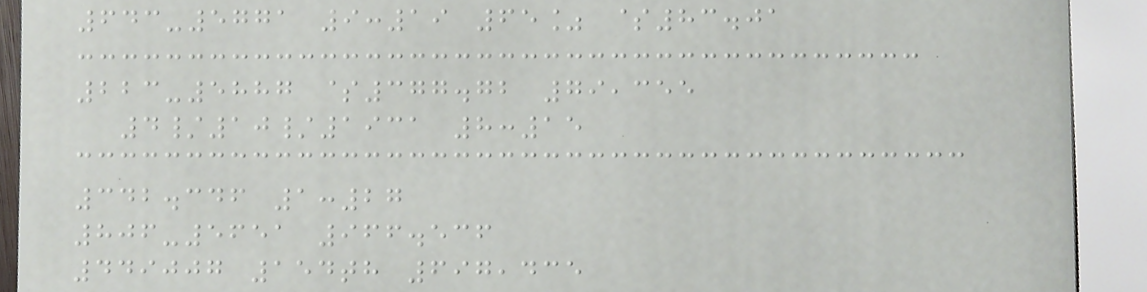643-5771 9:19 65% $83.01
223-5887 $377.72 79,355
4/10/1931 8:15
342.346 1:27
806-5651 966.536
449007 154th 697,435
